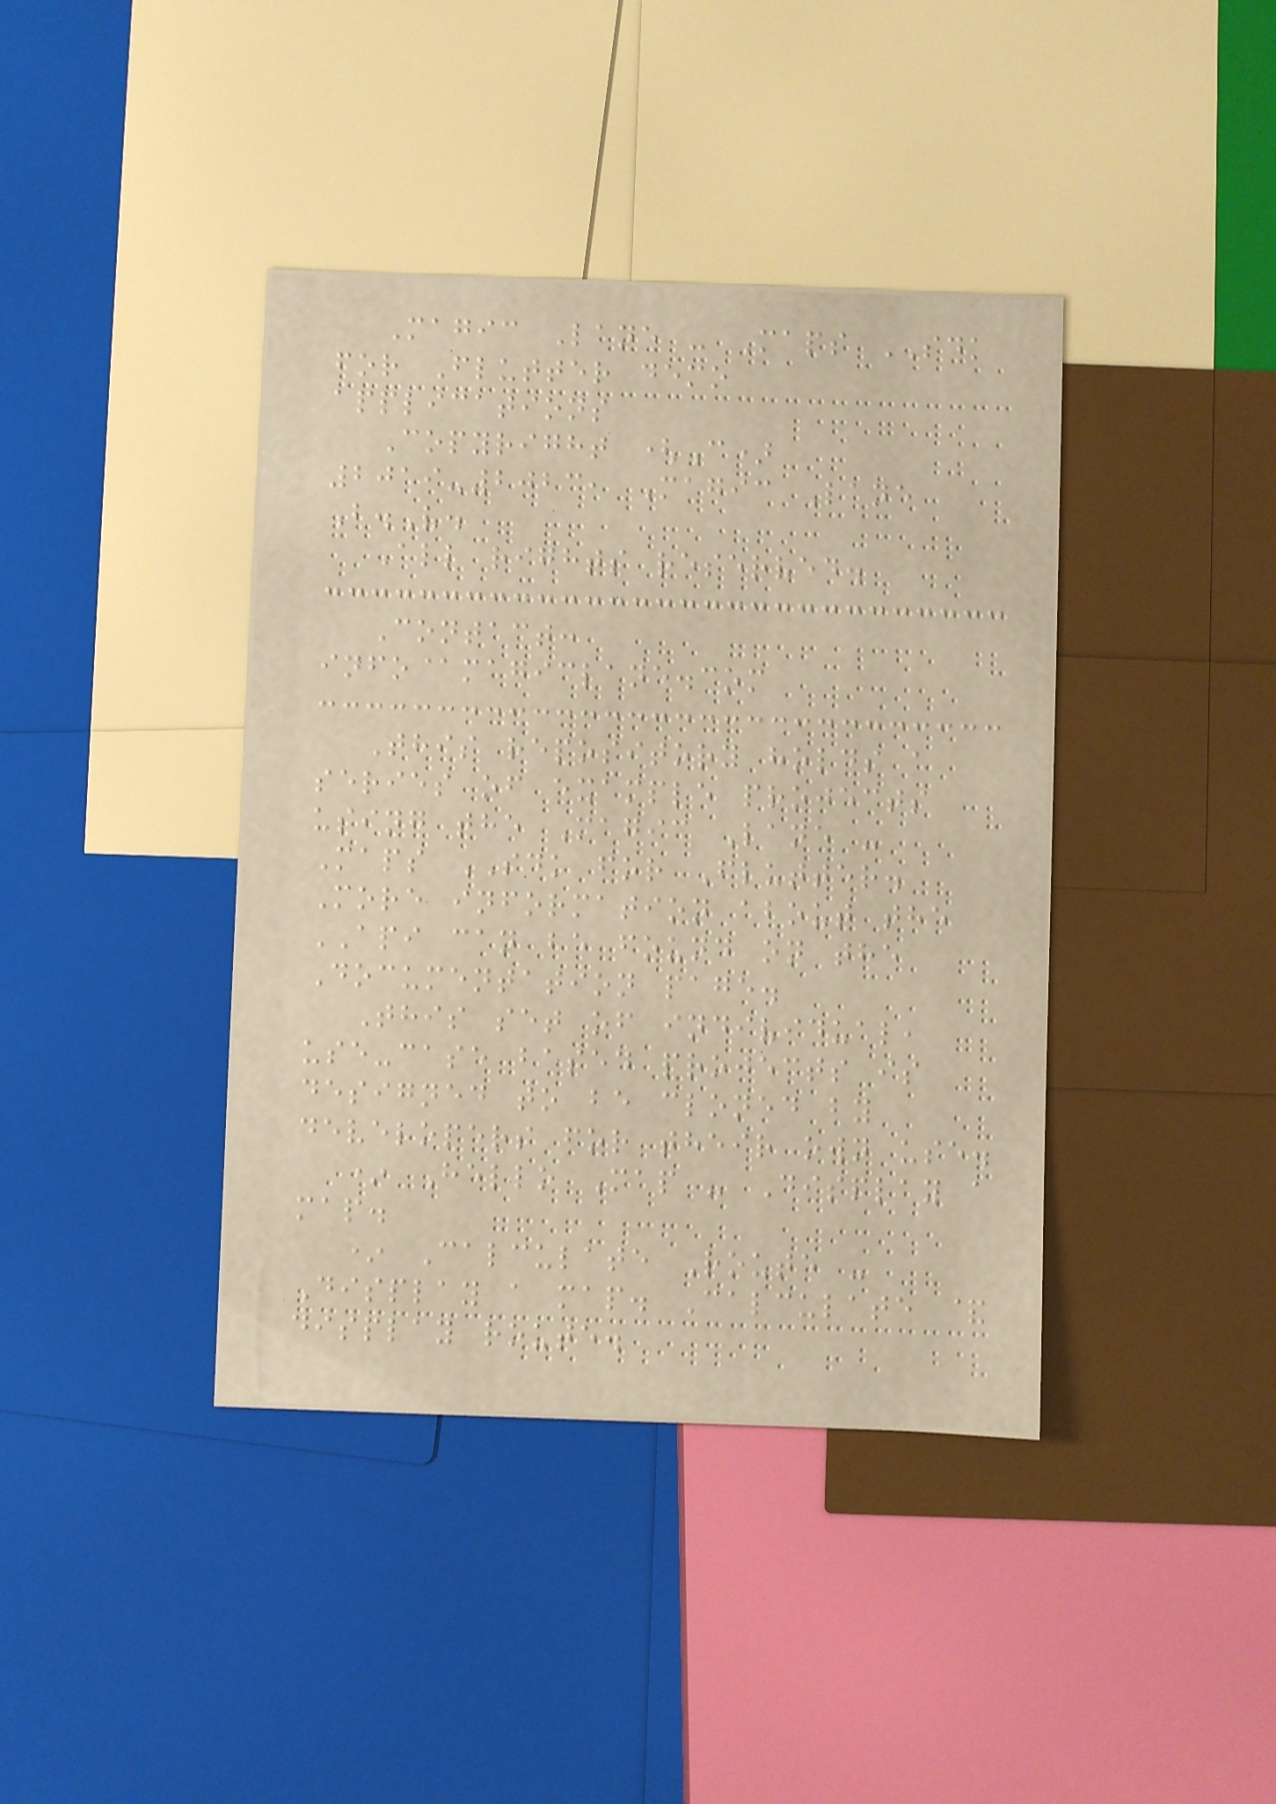Magic Lane - Maps SDK
for Flutter demo
applications
Copyright (C)
2019-2023, Magic Lane
B.V.
All rights reserved.
Contact:
info@magiclane.com
This repository holds a
series of example projects
using the Magic Lane -
Maps SDK for Flutter.
More information about the
API can be found on the
Documentation page.
This set of individual,
use-case based projects is
designed to be cloned by
developers for their own use.
* Hello Map - Display a
map.
* Calculate Route -
Display a map. Calculate &
display route.
